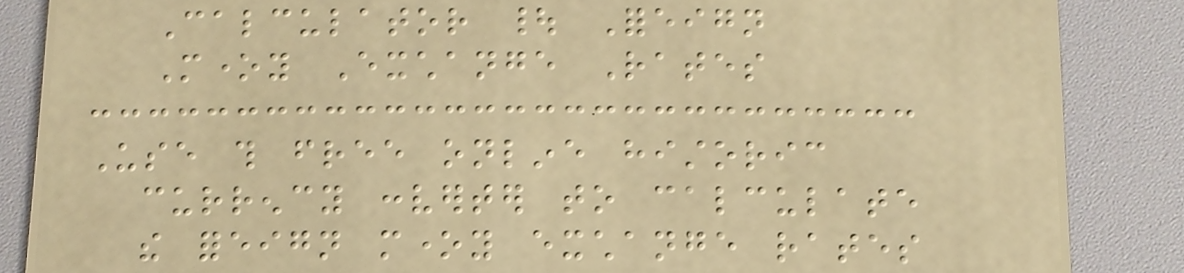Calculator | Foreign
Money Exchange Rates
Use this free online historic
currency converter to calculate
the foreign money exchange rates
